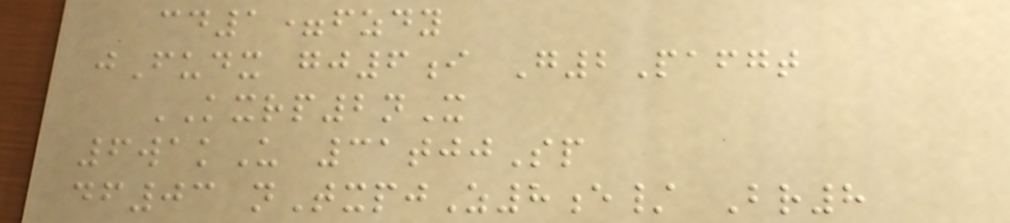cd1=fzdy
jFudx gj6i G2Pafgt
KXRP2nX
6wakU 31tjjSp
df03 nTxpjZ8e/ Br8
